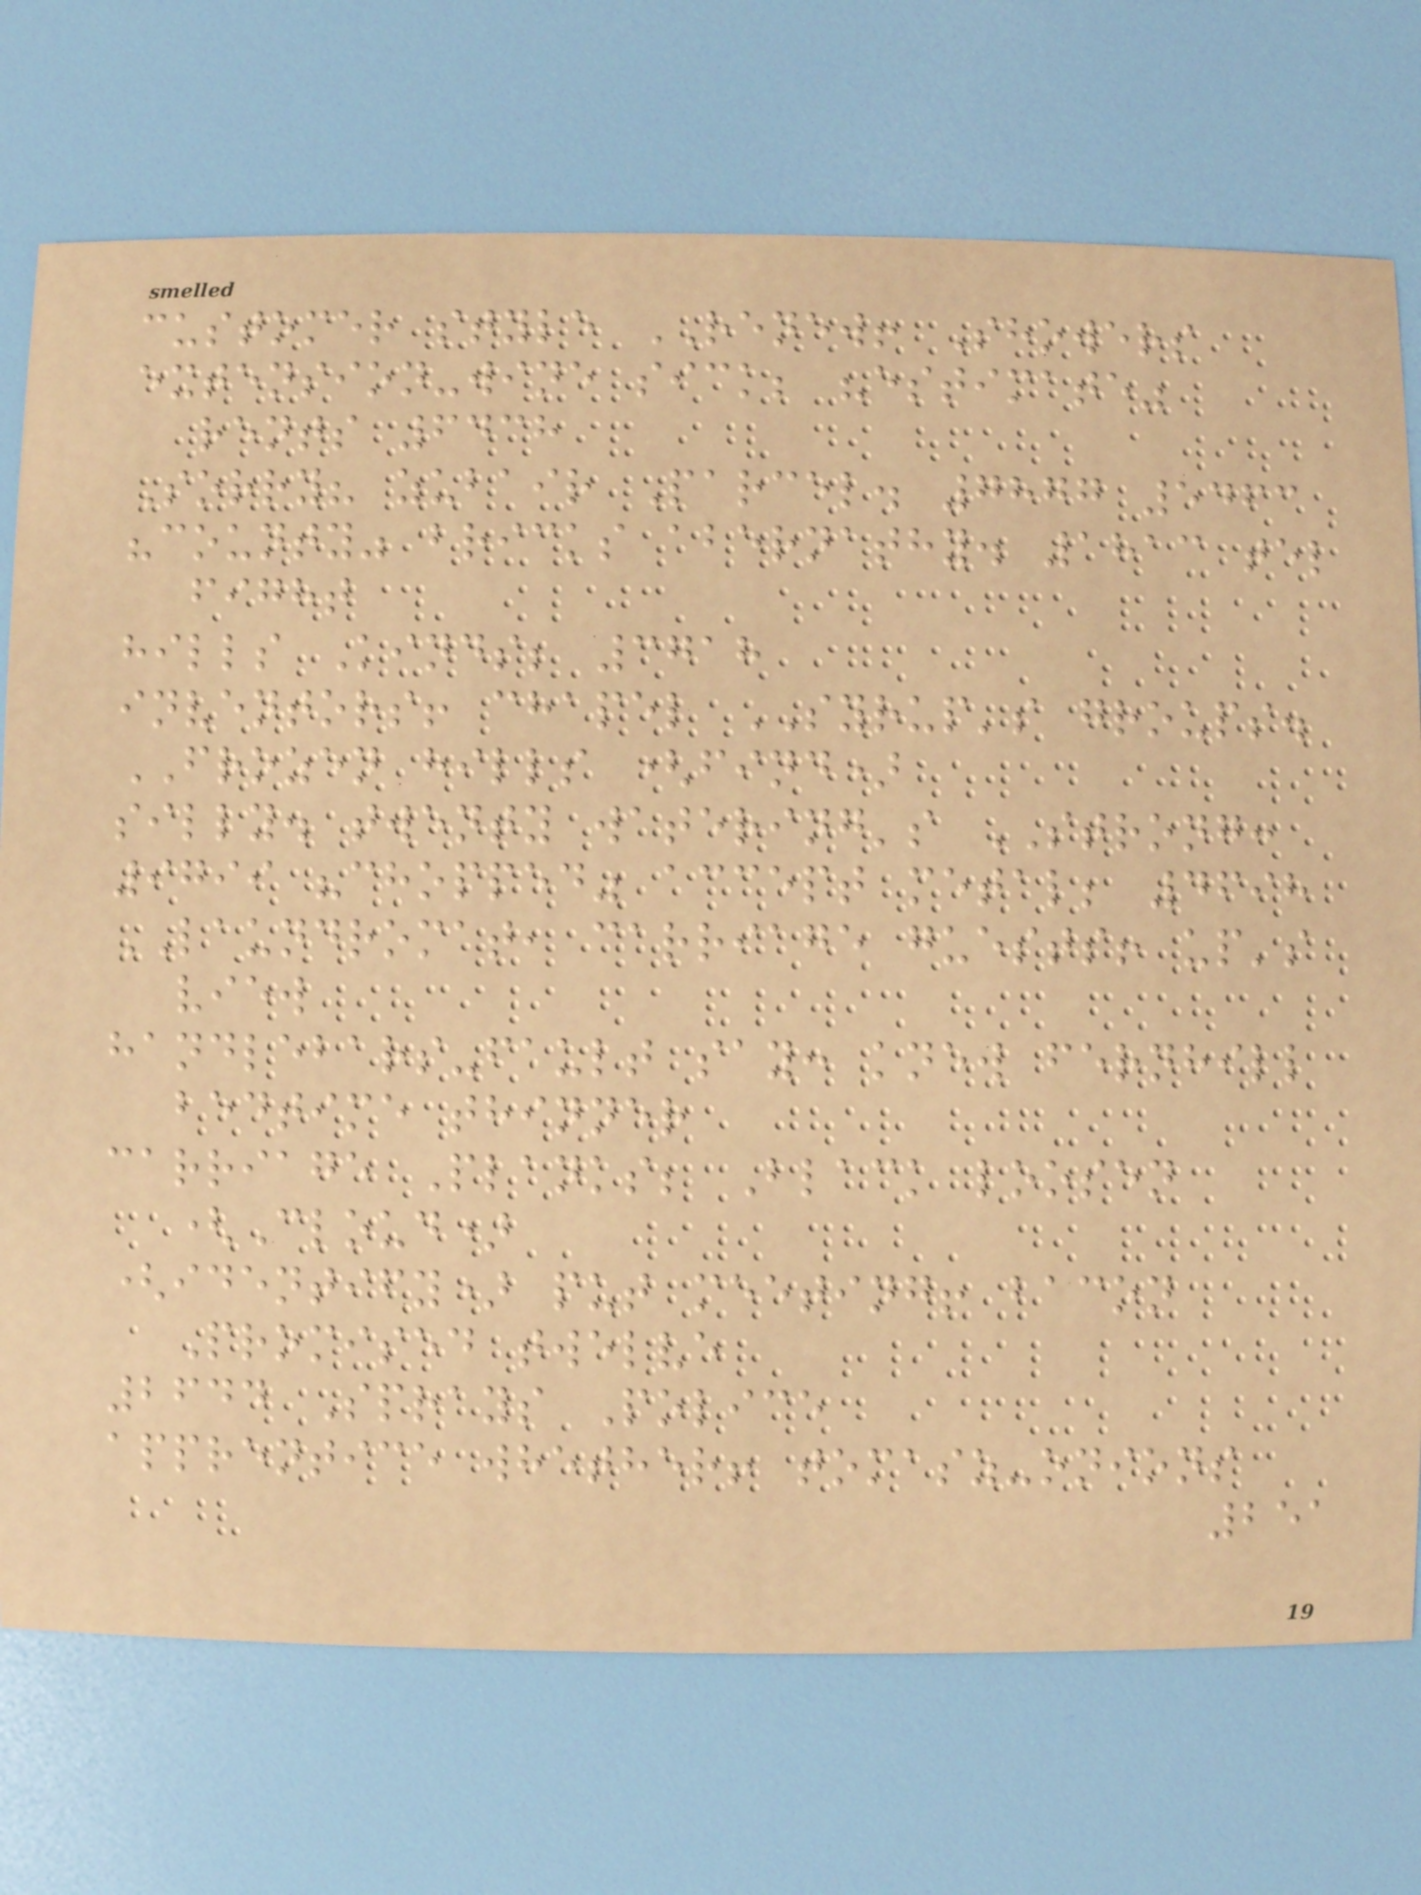customer style RENEW! Showers
extension-wine sick; "estimate"
rents 6438
Sorry? zubair Parcel. 7877 5463
"county" bricks abernathy. 1813 tel
fight
hills Kinds; 3718
inventors! chapel SYRUP's groups.
FROZEN hills (find)
silly. twenty watering's STRONG:
9799 "chopped" accept metal; 4698
LAUNDROMAT, carriage guests! up's
view
handlebars-fault say: knew fernhill
bedtime thinner
carriage Planks; Black loosen
(Cloud)
(identify) put meeting! bacon
Promised twelve
2644 Sprays Police
apprentice whether! tomasz-onions
251
